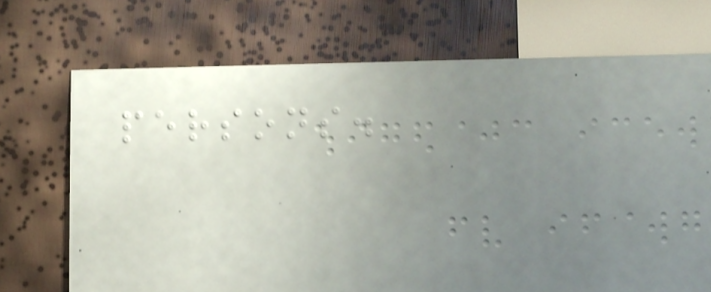persons.
